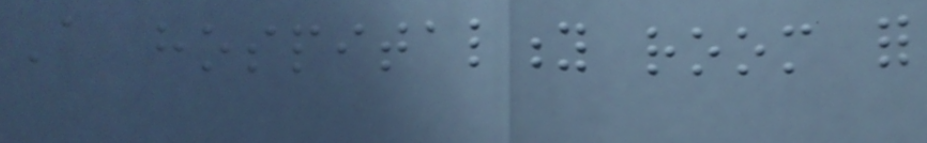A hospitality room for
